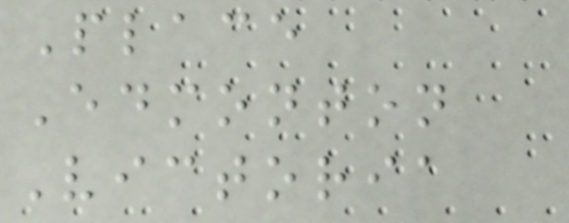Place
Edmonton
Victoria
